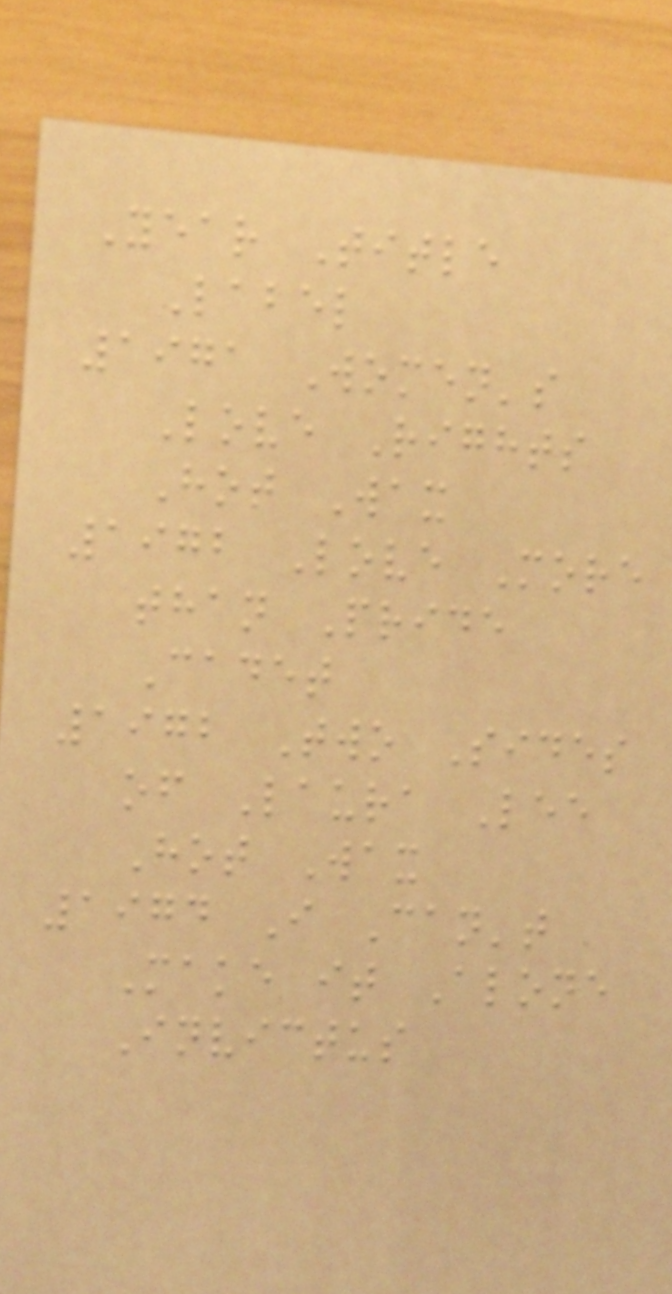Year Title
Label
1971 Women's
Love Rights
Hot Wax
1972 Love More
than Pride
Cadet
1972 Two Sides
of Laura Lee
Hot Wax
1974 I Can't
Make it Alone
Invictus
